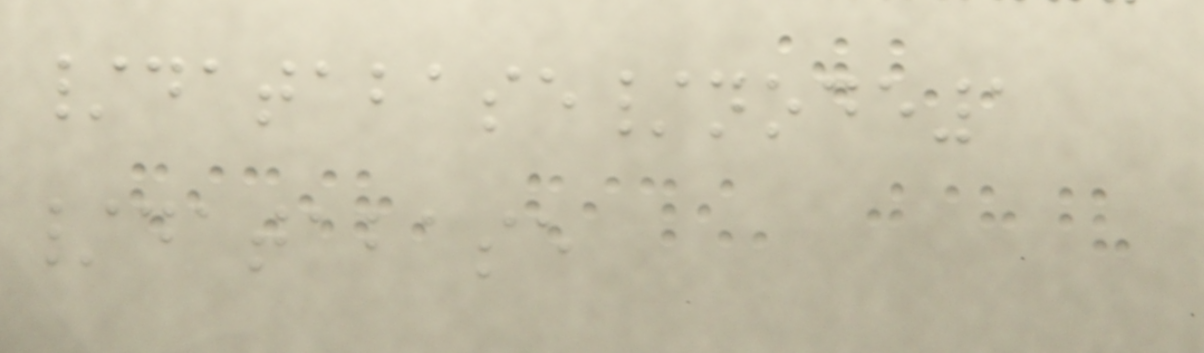/database/node1
/database
